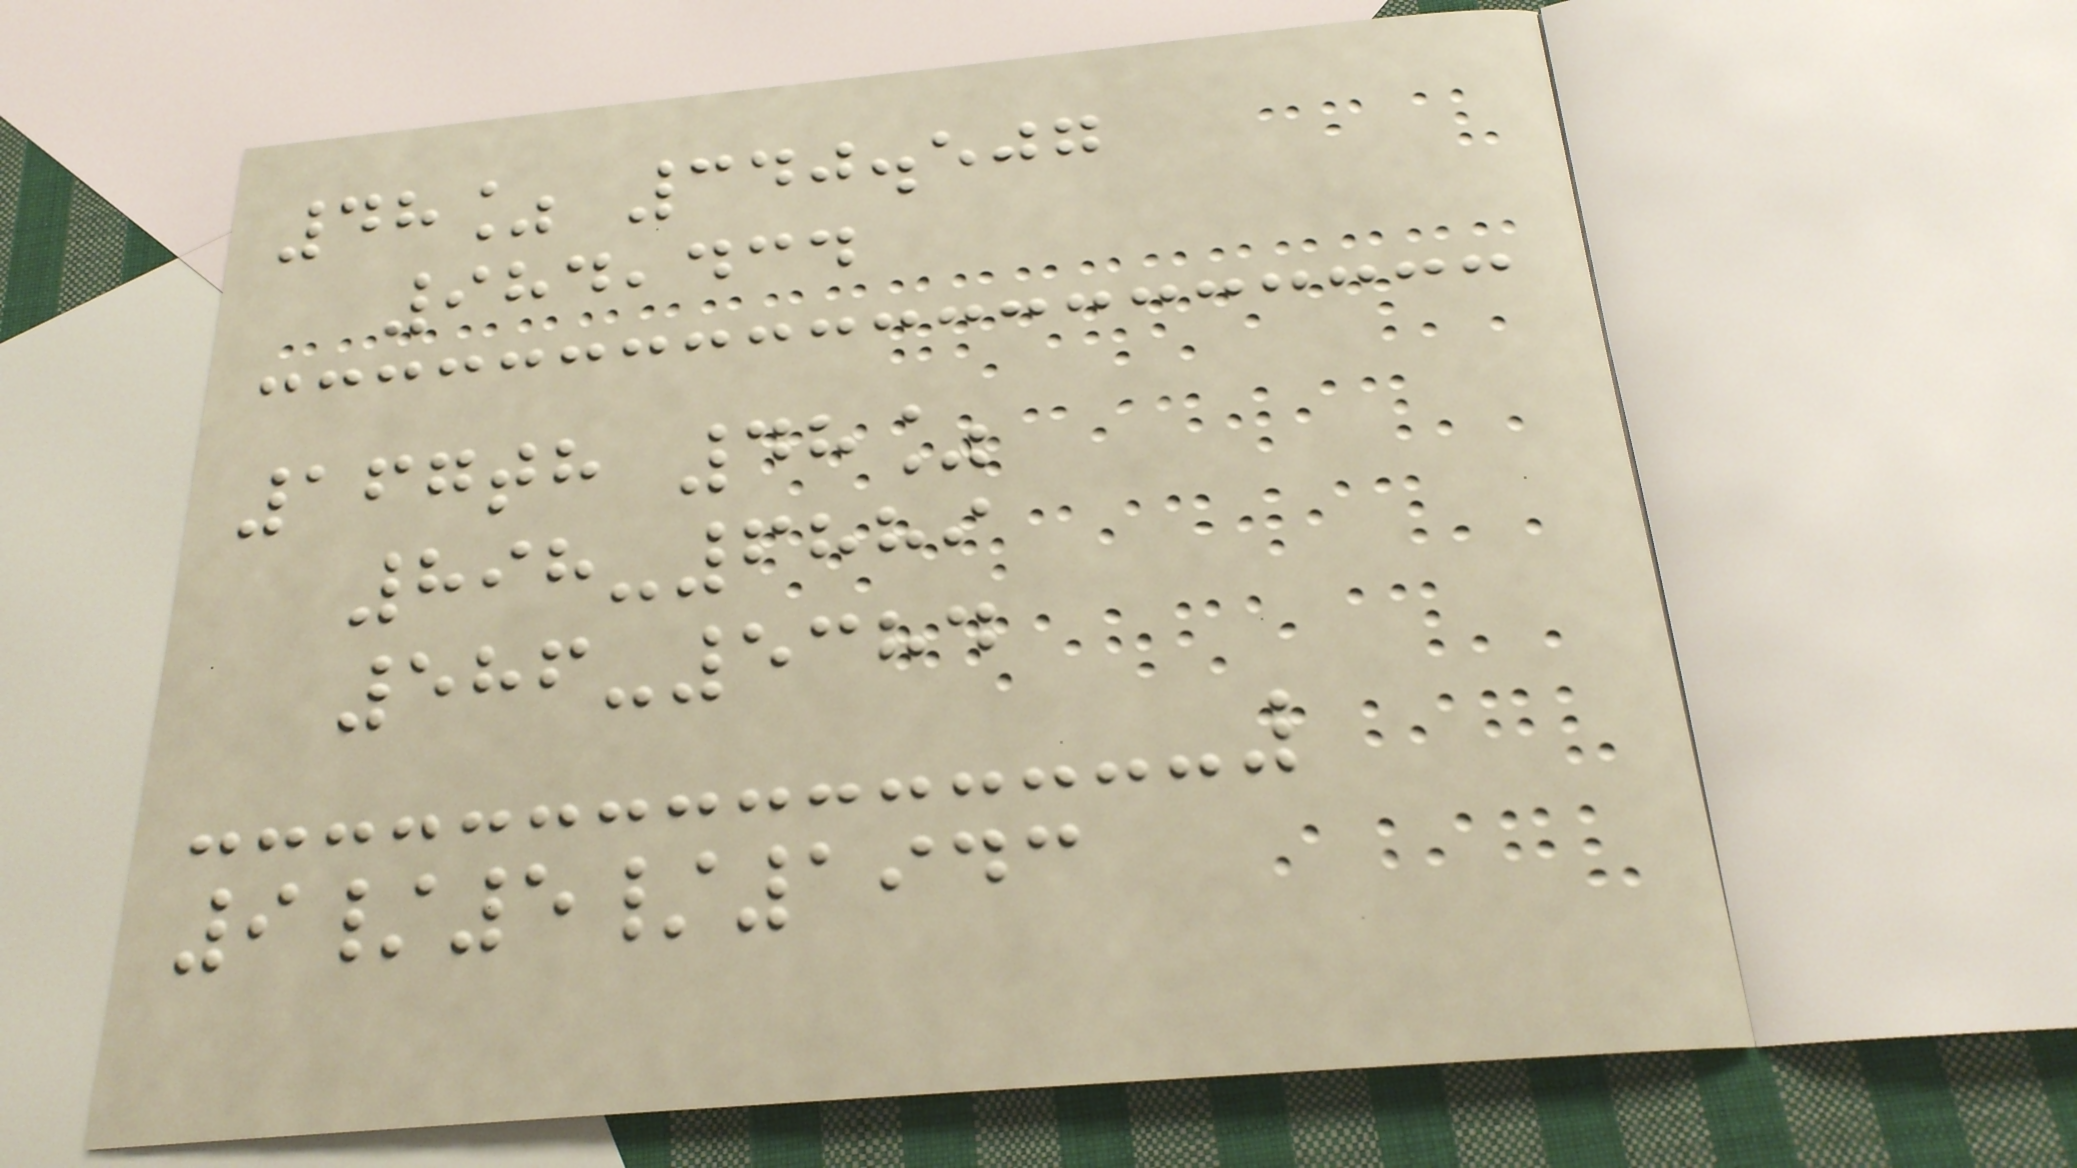48% 340.507
984,434
167th 48%
898-6889
586-5384
9/5/1943
